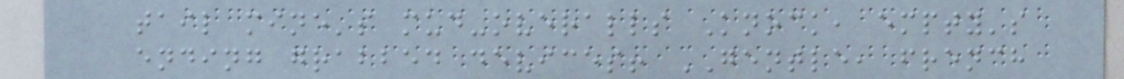tail mine's mud-overalls Knock, empty's
ending grabbed devices! GENTLE, french
